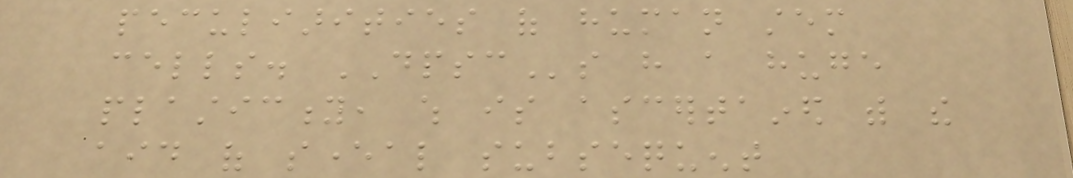peculiarities of human stem
cells. DPSCs have a huge
plasticity, which is ascertained with the
aid of several subsequent
